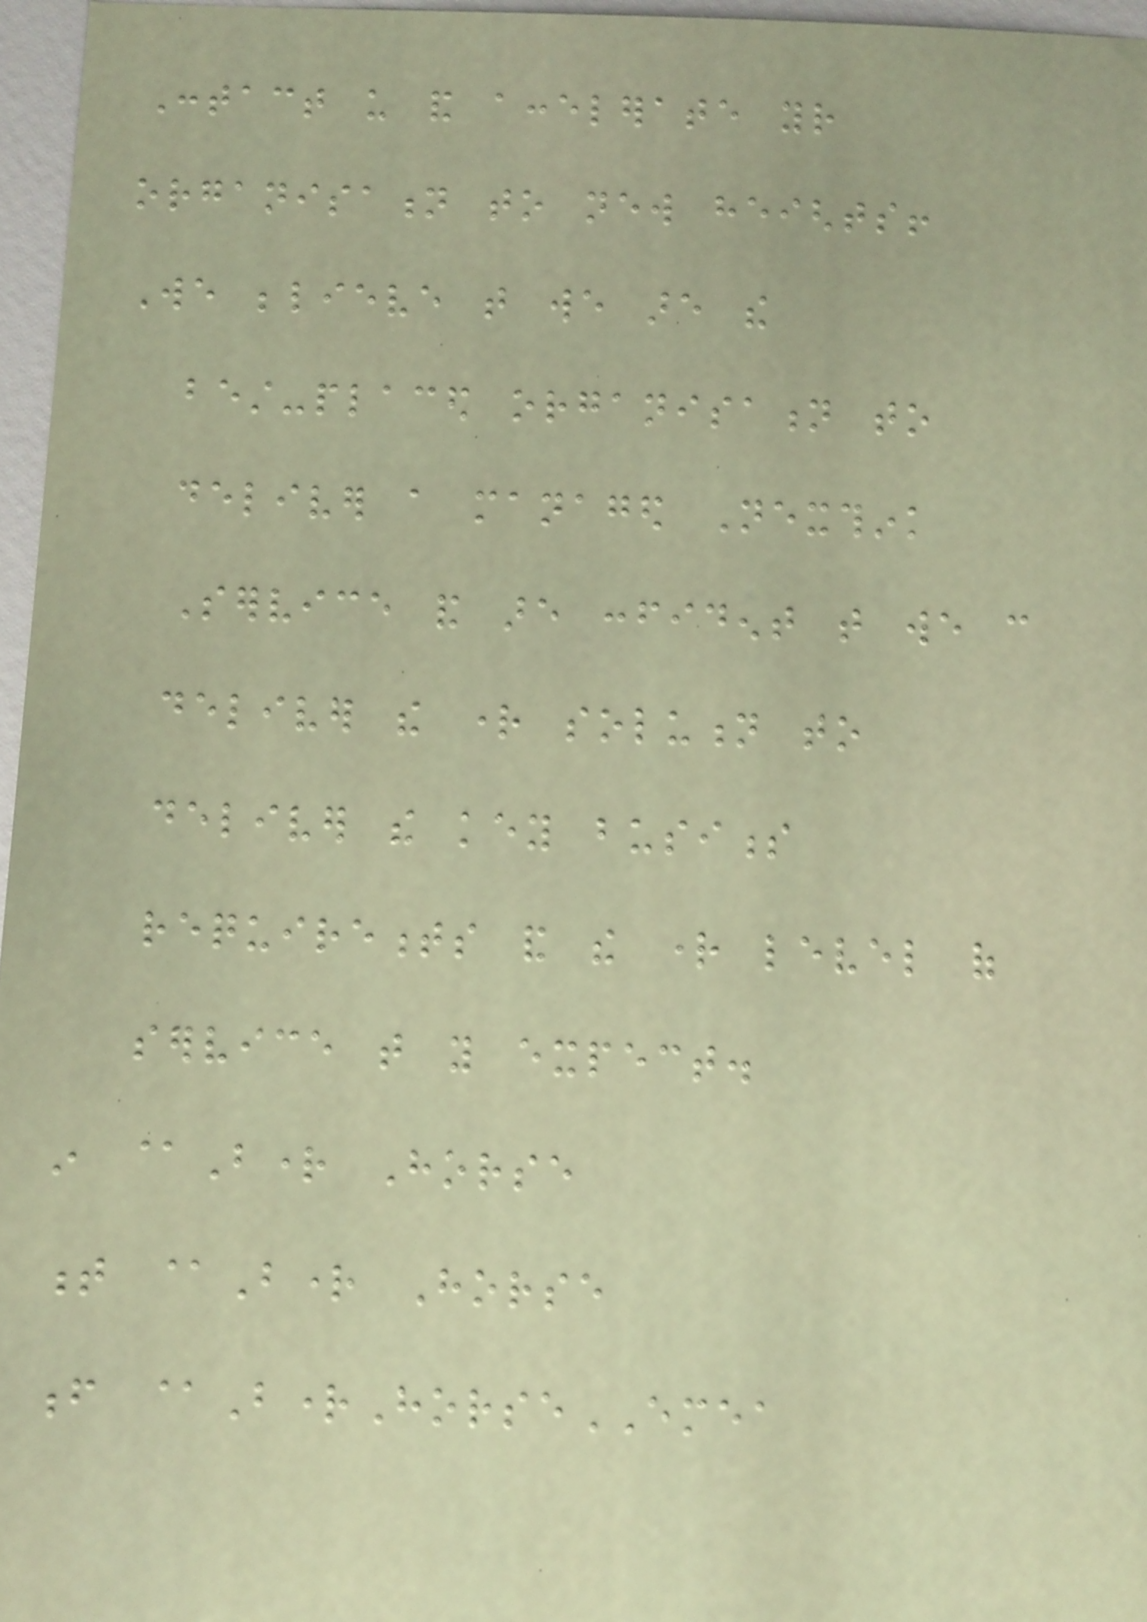Contact us and accelerate your
organisation to new heights!
We believe that we are the
best-placed organisation to
deliver a managed Nexthink
Service and are confident that we can
deliver the right solution to
deliver the key business
requirements and the right level of
service that you expect.
in @Bright Horse
t @Bright Horse
f @BrightHorseEMEA
